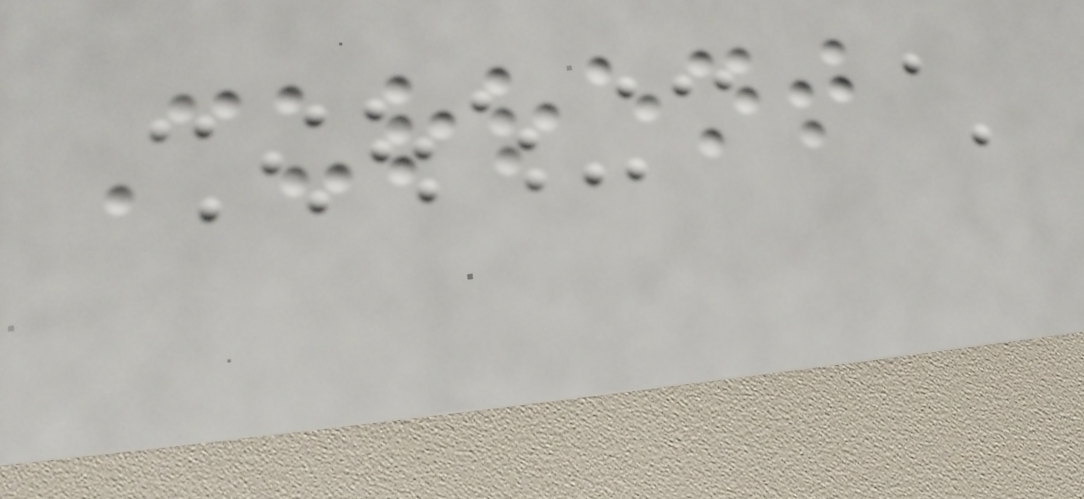Current
